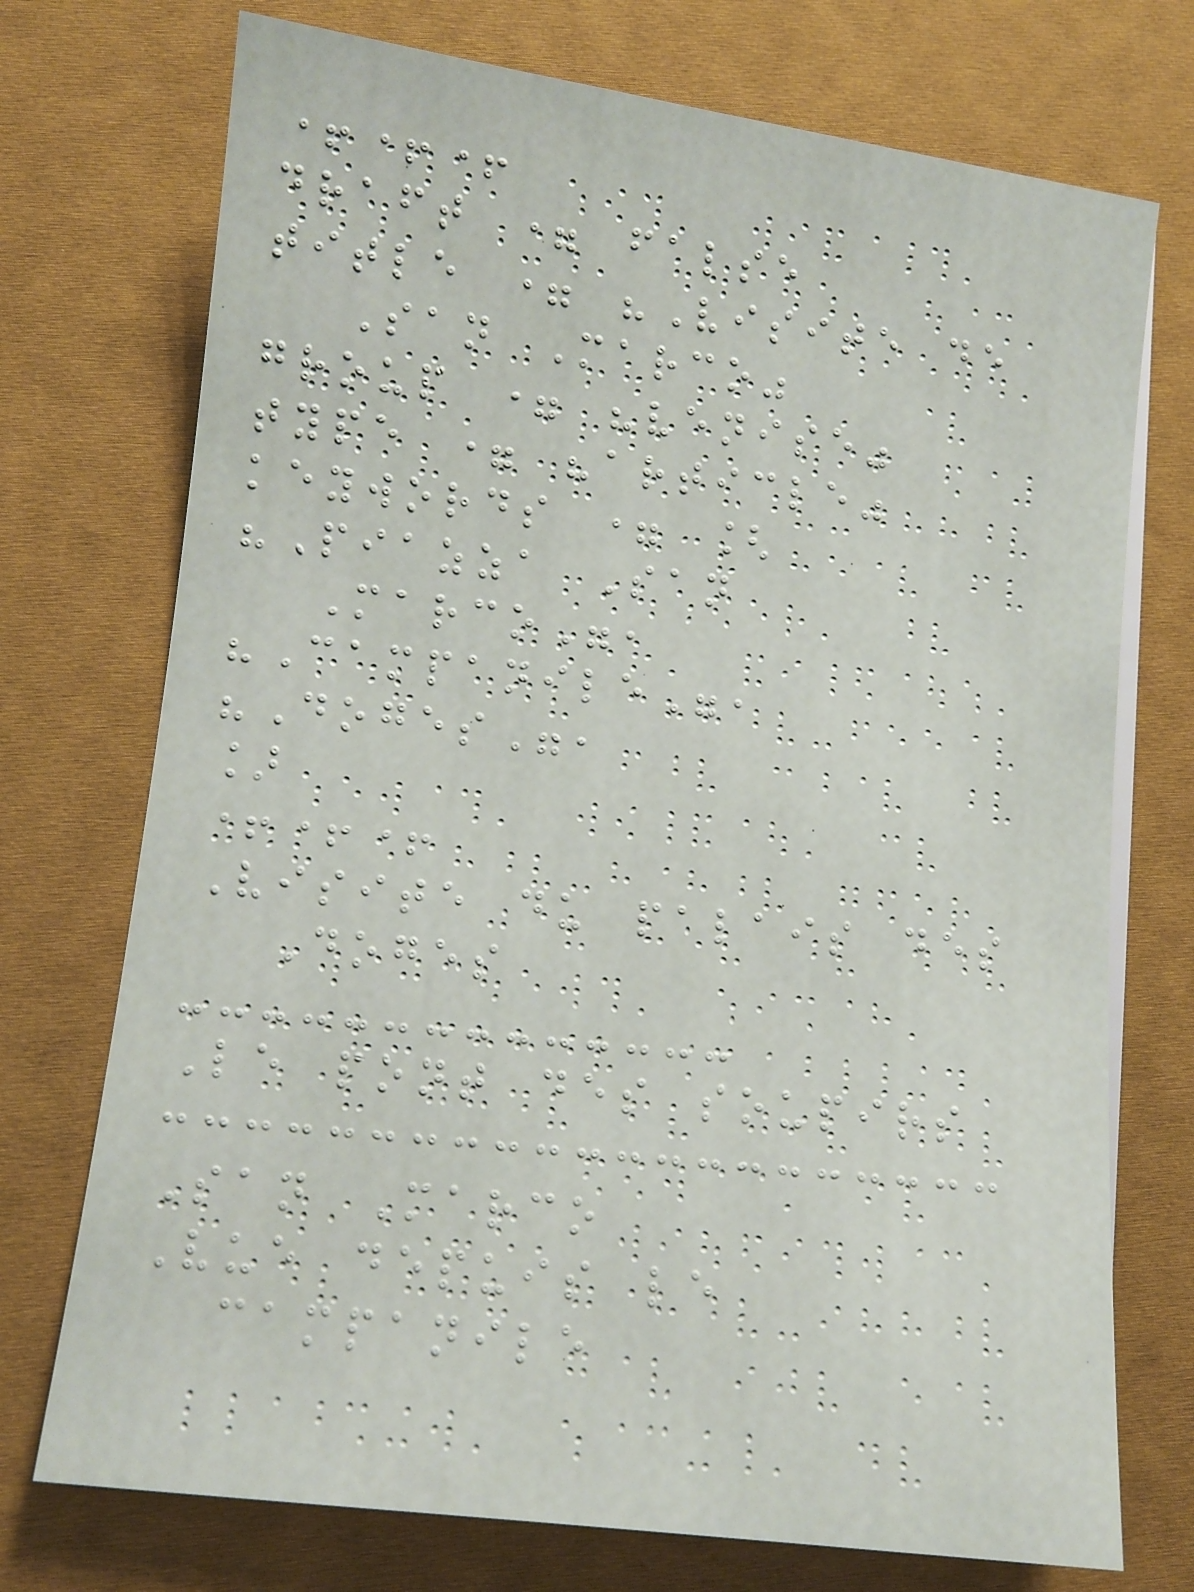+++
draft = false
title = "Visite de
San Marco"
group = "venise"
type = "article"
keywords = [
"Piazza San
Marco",
"Campanile",
"Doges",
]
+++
Visite du palais des
Doges
Le pont des soupirs
San Marco
Vue depuis le
campanile
